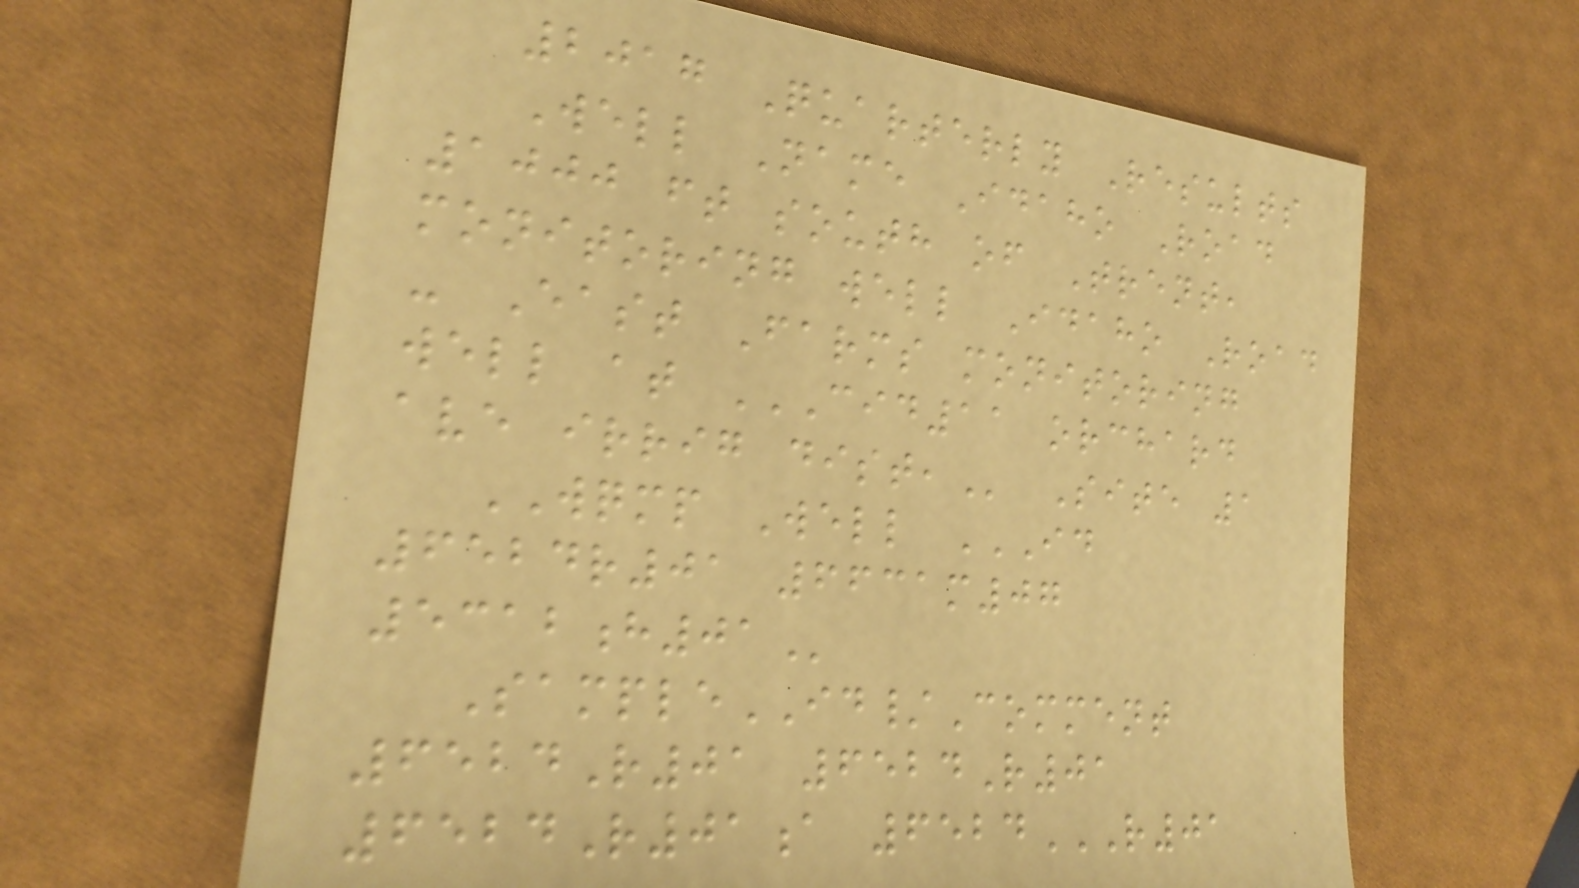2017 Quarterly Results
Well Name Idaho Road
1000 ft south of Trent,
monitoring well Idaho Road
- East Farms monitoring
well at CID11 ORCHARD
AVE IRRIG DIST, Site 1
WQMP Well ID
6524R01 6631M07
5312H01
SampleID/Comment
6524R01 6524R01
6524R01a 6524R01
